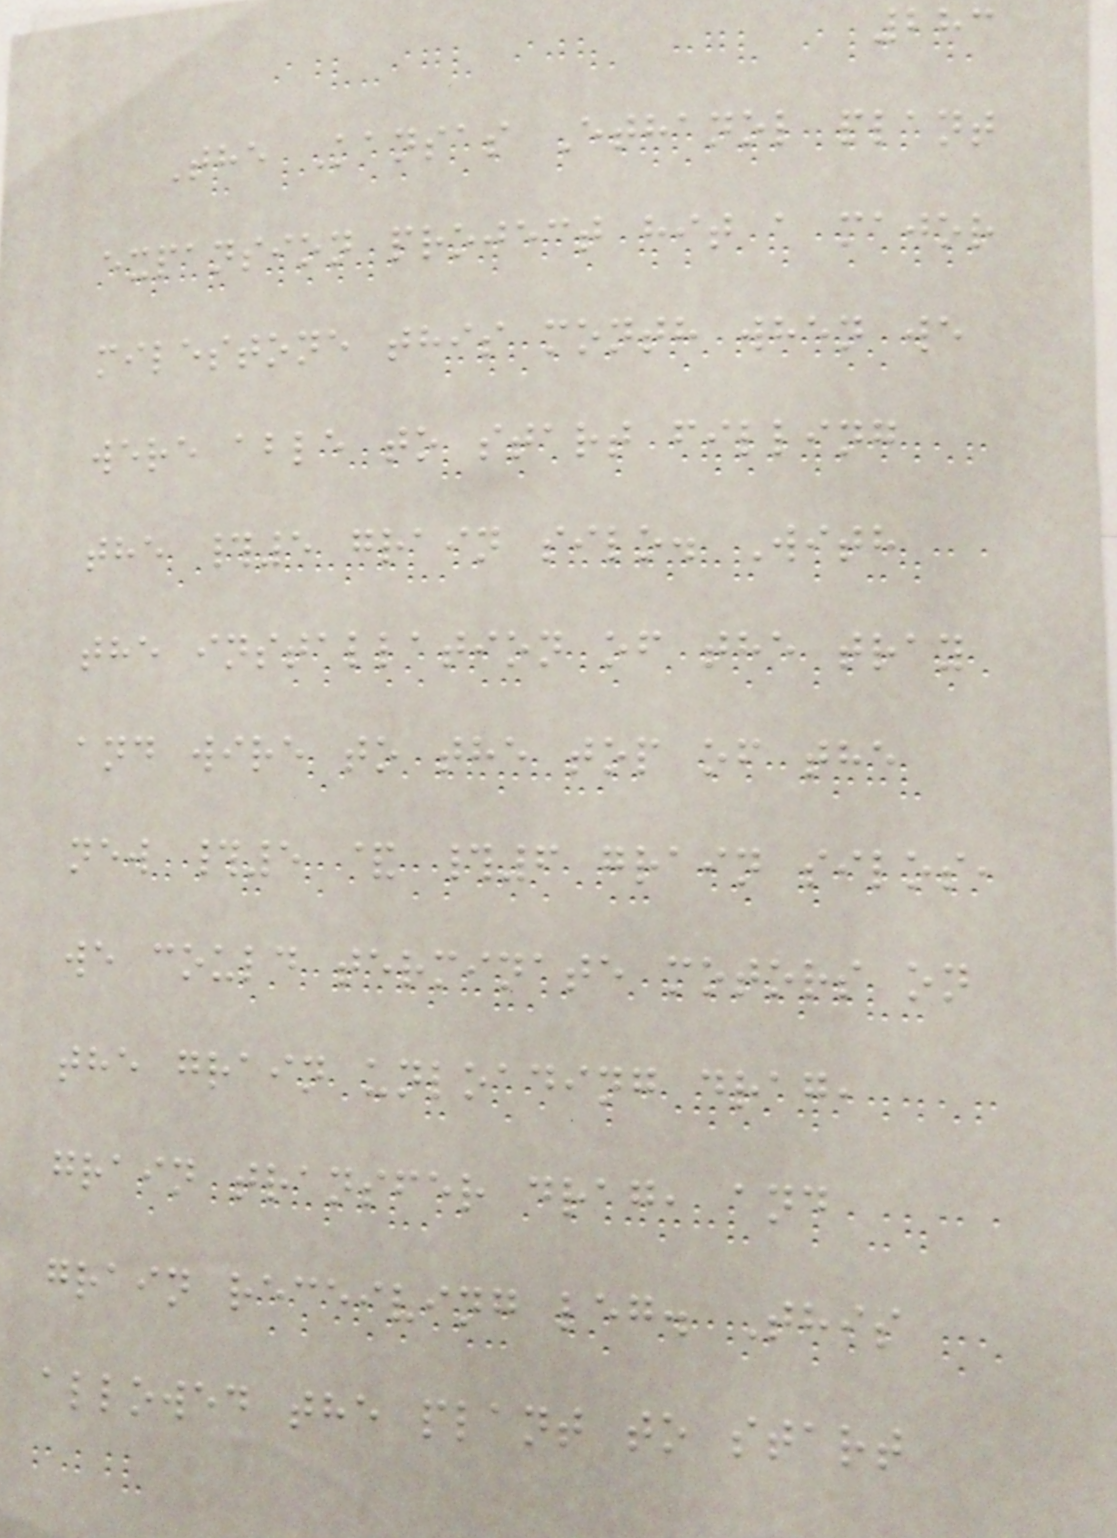283
The Kansas Ethanol plant
expansion project hit a major
milestone this month when we
were able to start filling
the #5 grain silo. With
the installation of the tray
and wire to the top of the
new #5 & #6 grain silos,
we could terminate motors on
the grain unloading drag,
grain transfer drag, and
grain receiving leg. This
allowed the plant to start
